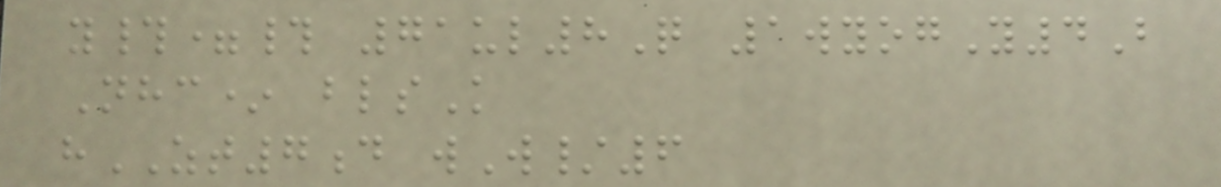y#=# 71ul8Q 1wyogY4B
Nhc* blsK
hZT7d wW/6
